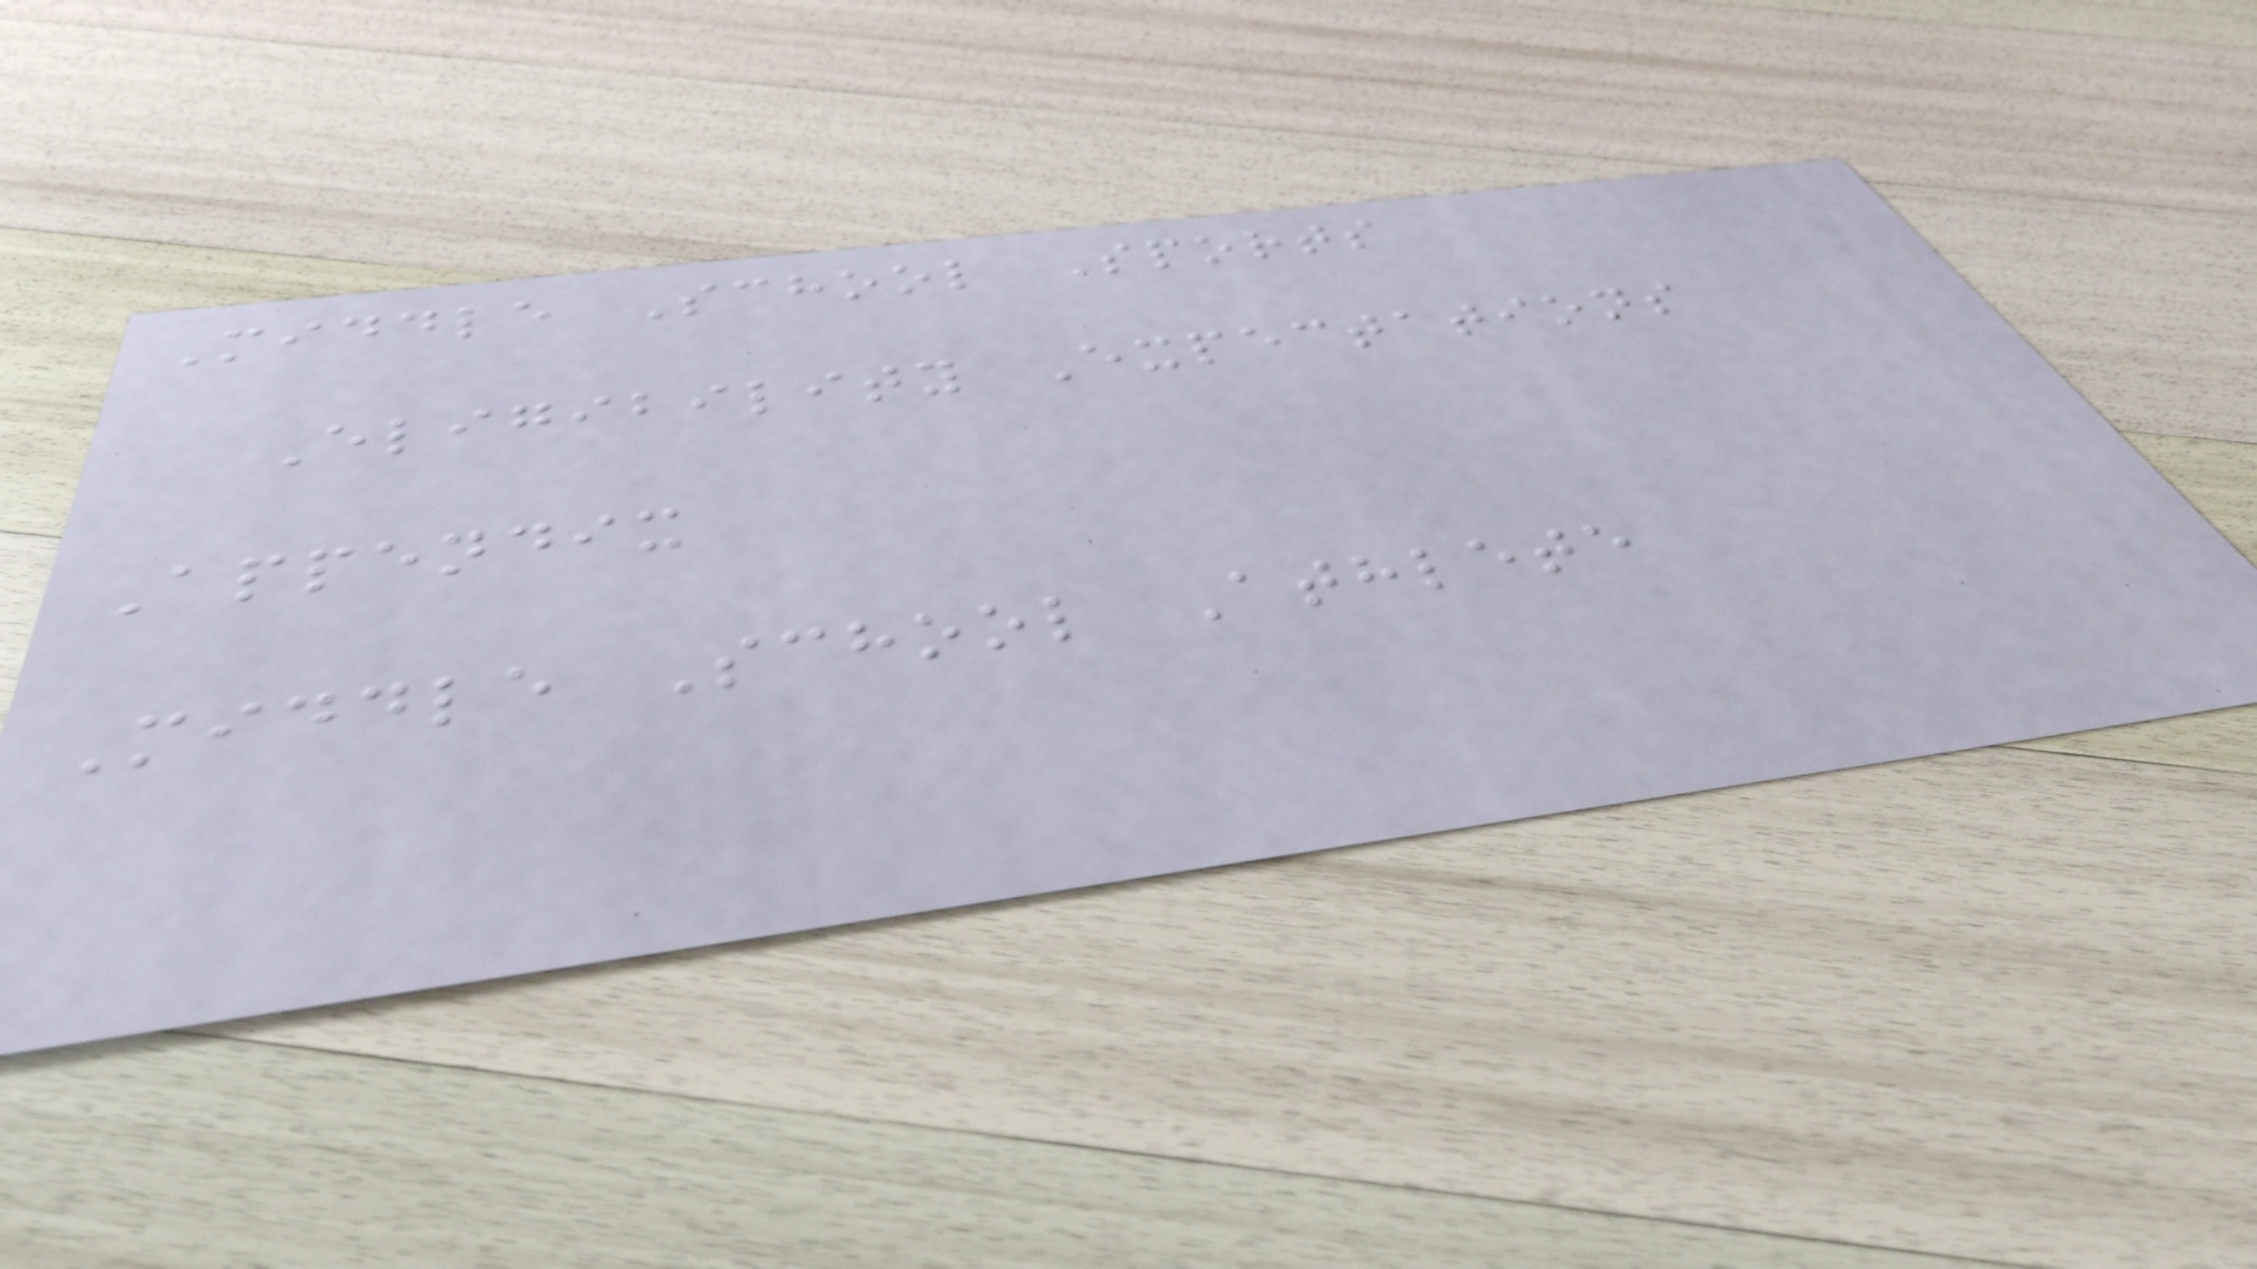Middle School Sports
Eligibility Expectations
Appendix
Middle School Athlete
